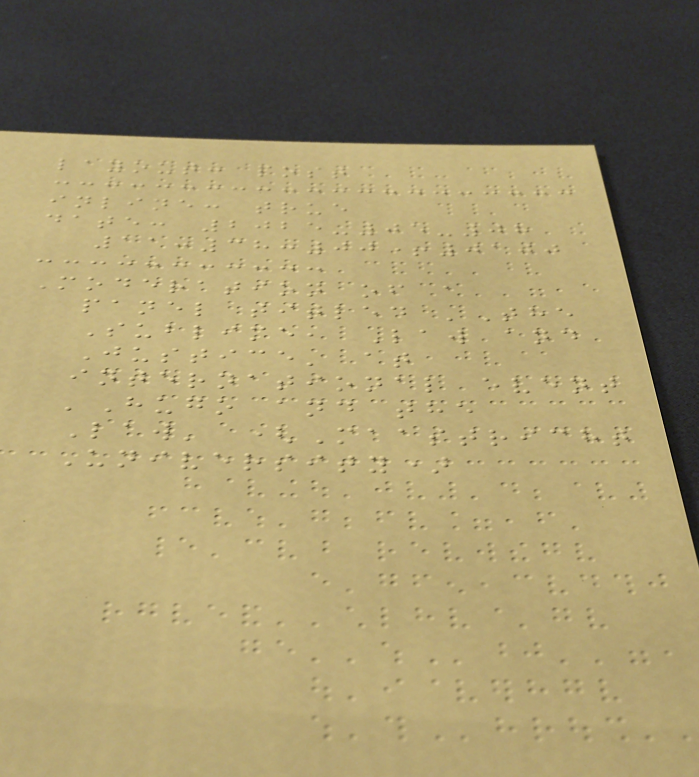layout: post
inline: true
date: 2025-05-08
11:38:00+0100
Moderation of a
panel titled 'The
Sublime, Law and
Justice' at
international event
'Hugo and the
Law' (Maastricht
University)
